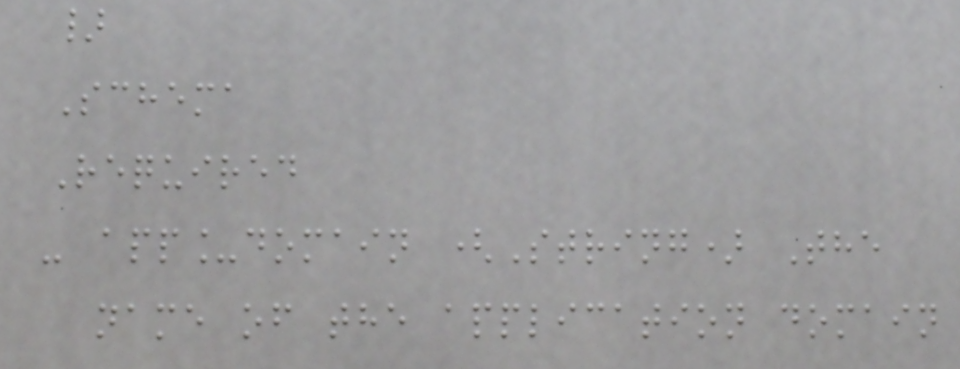}
Schema
Required
- app_domain (String) The
name of the application domain
